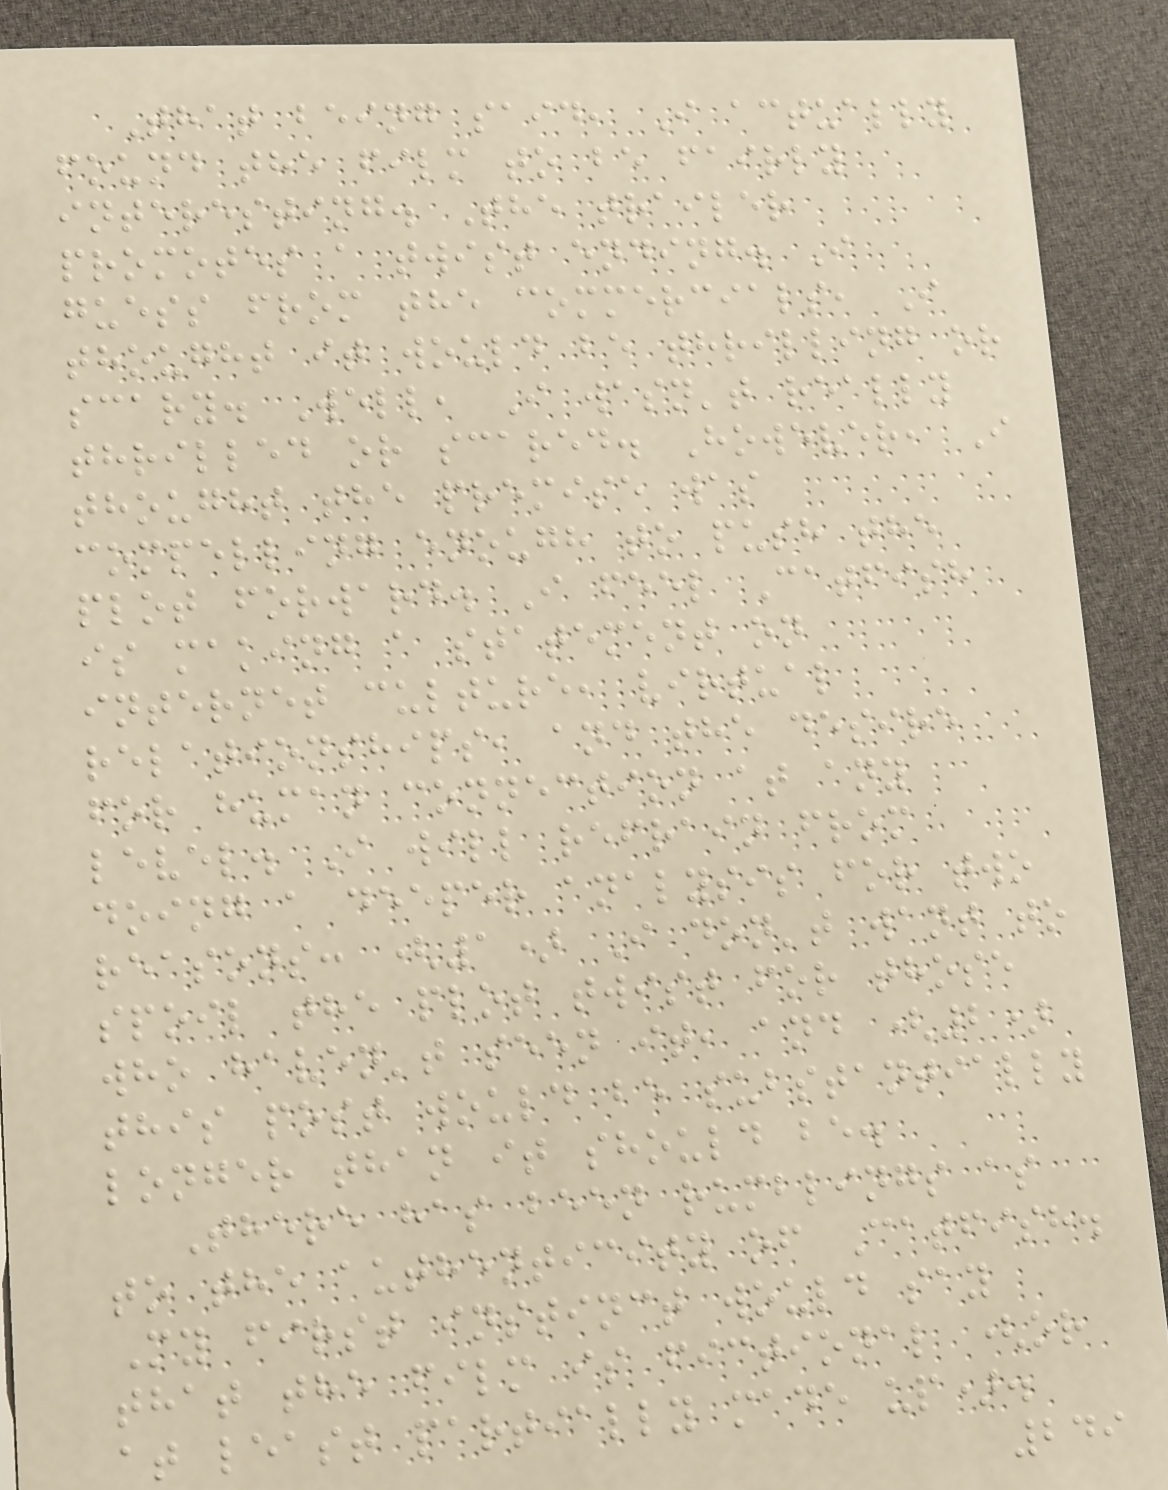That being said, I actually
found the film to be fairly
interesting. The trailer
promotes a twist ending. I
guess from the commercials, I
thought it would be thrilling or
scary. Well, I wasn't really
thrilled or scared. However, I
thought the premise was
compelling enough to push the
plot forward. I feel Catfish
is making a statement on
internet culture, virtual
relationships, and the desire
for human connection at any
level. I will refrain from
doing a deeper analysis for two
reasons: (1) I don't want to
spoil the plot twist for those
who haven't seen it, and (2)
this post would be substantially
longer than it should be.
There has been rumblings as
to the authenticity of Catfish.
My first instinct would say
that the film is fictional (or
at least partially made up).
249
